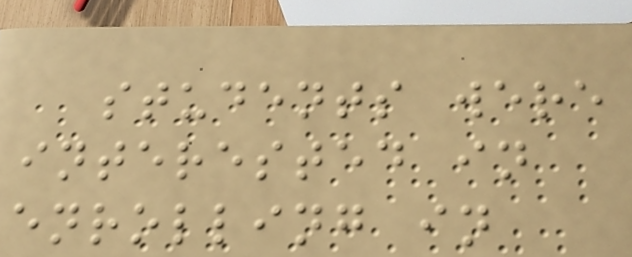students were
interested in
enrolling in
